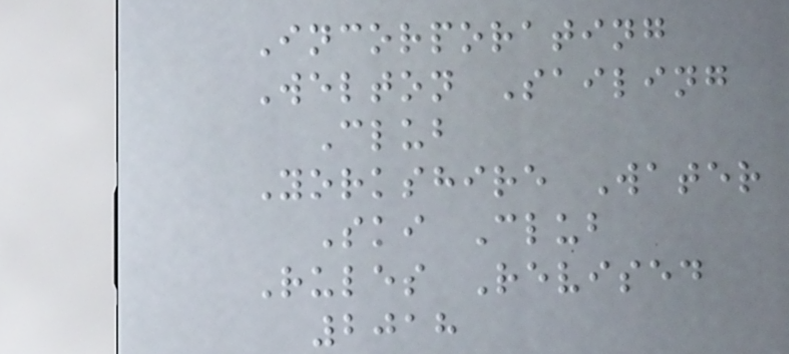Incorporating
Welton Sailing
Club
Yorkshire Water
Ski Club
Rules Revised
2018
